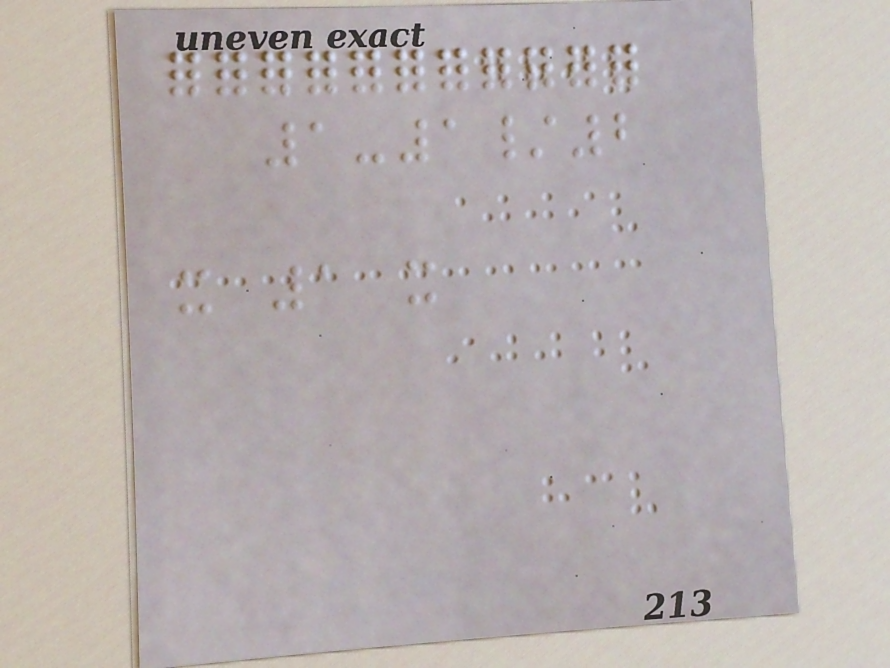1-1/2
x 1 x
